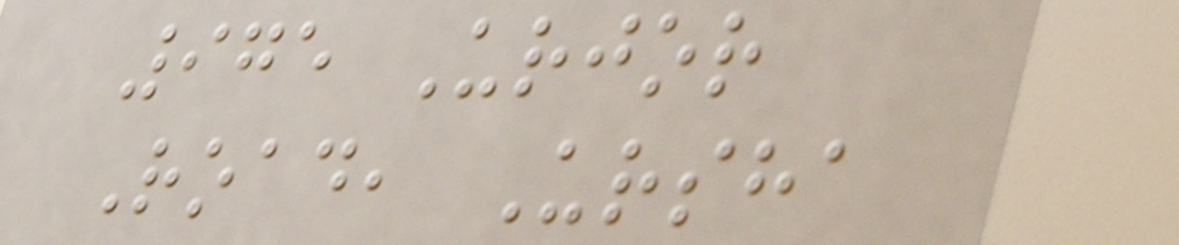975 Urjor
Road, Ursha
